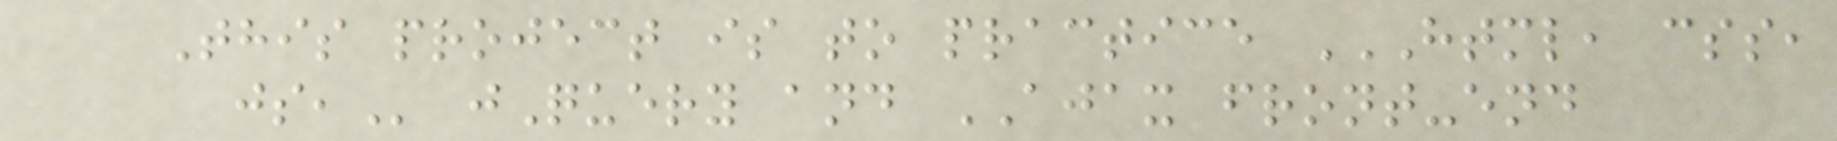This project is to practice HTML, CSS,
JS, jQuery and AJAX front-end
